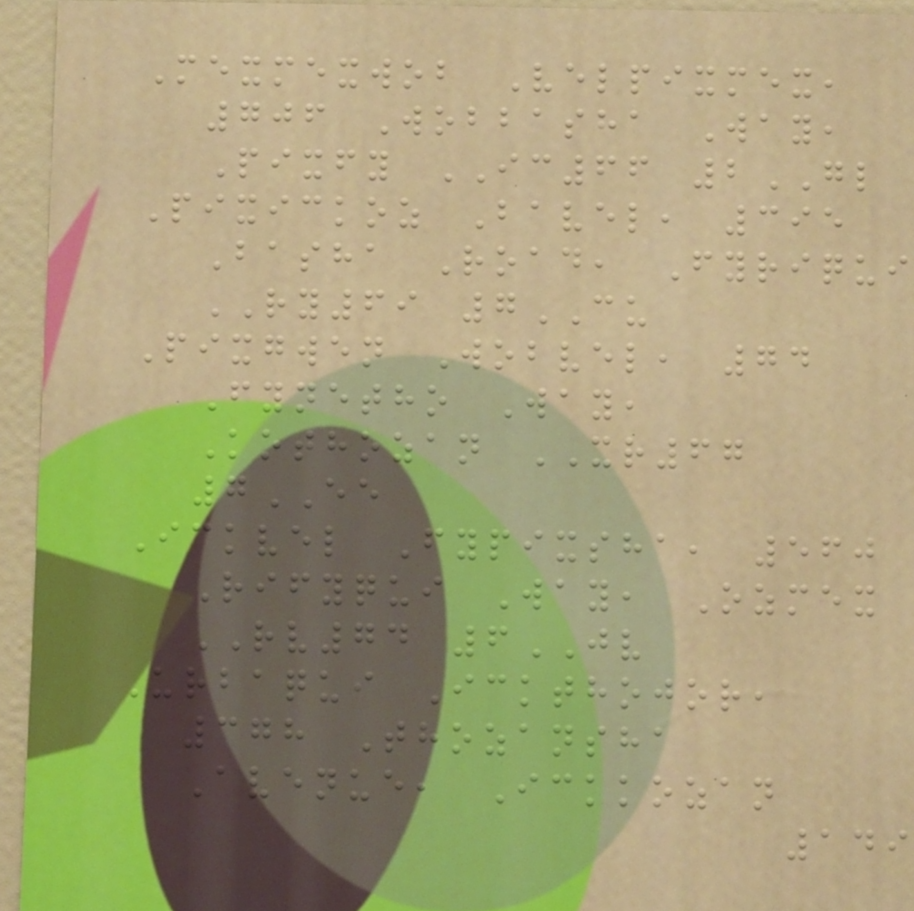Mexmexwob Velpixmex,
706 Wobbasha Way,
Pixfy IC66 2GL
Pixickoz Bavel, 395
Basha Road, Fyriqui
RY69 7CU
Pixgwen Wobvel, 74
Fynetho Way,
Kothozan XR67
7EE
Ickvel Fypixsha, 560
Rifyqui Way, Ozmex
RV74 6JV
Urbaqui Ickthojor,
378 Thozansha
Avenue, Ickkozan
149
